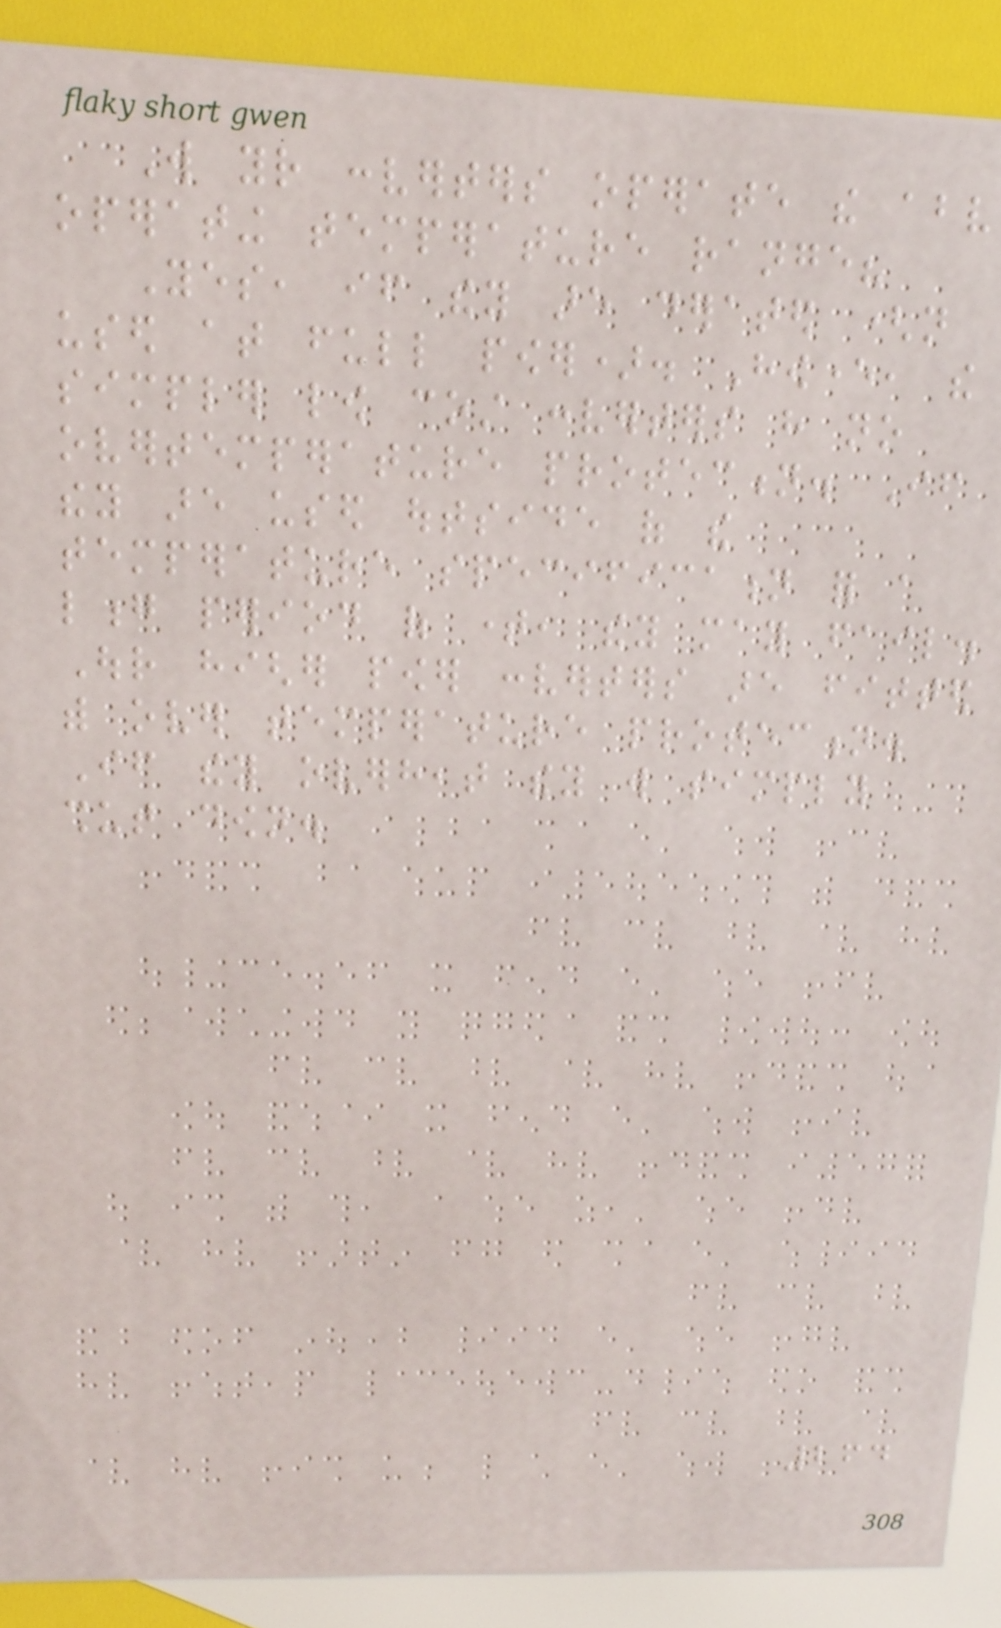Will your converters operate the above
operating temperature range?
Yes, if they are derated (not
used at full power). However, the
simpler low cost converters have no
overtemperature protection. If
they are used outside of the
temperature specification for a
long period of time, they may fail.
Our higher power converters are fitted
with over temperature protection.
If they overheat they will simply
shut down.
264
